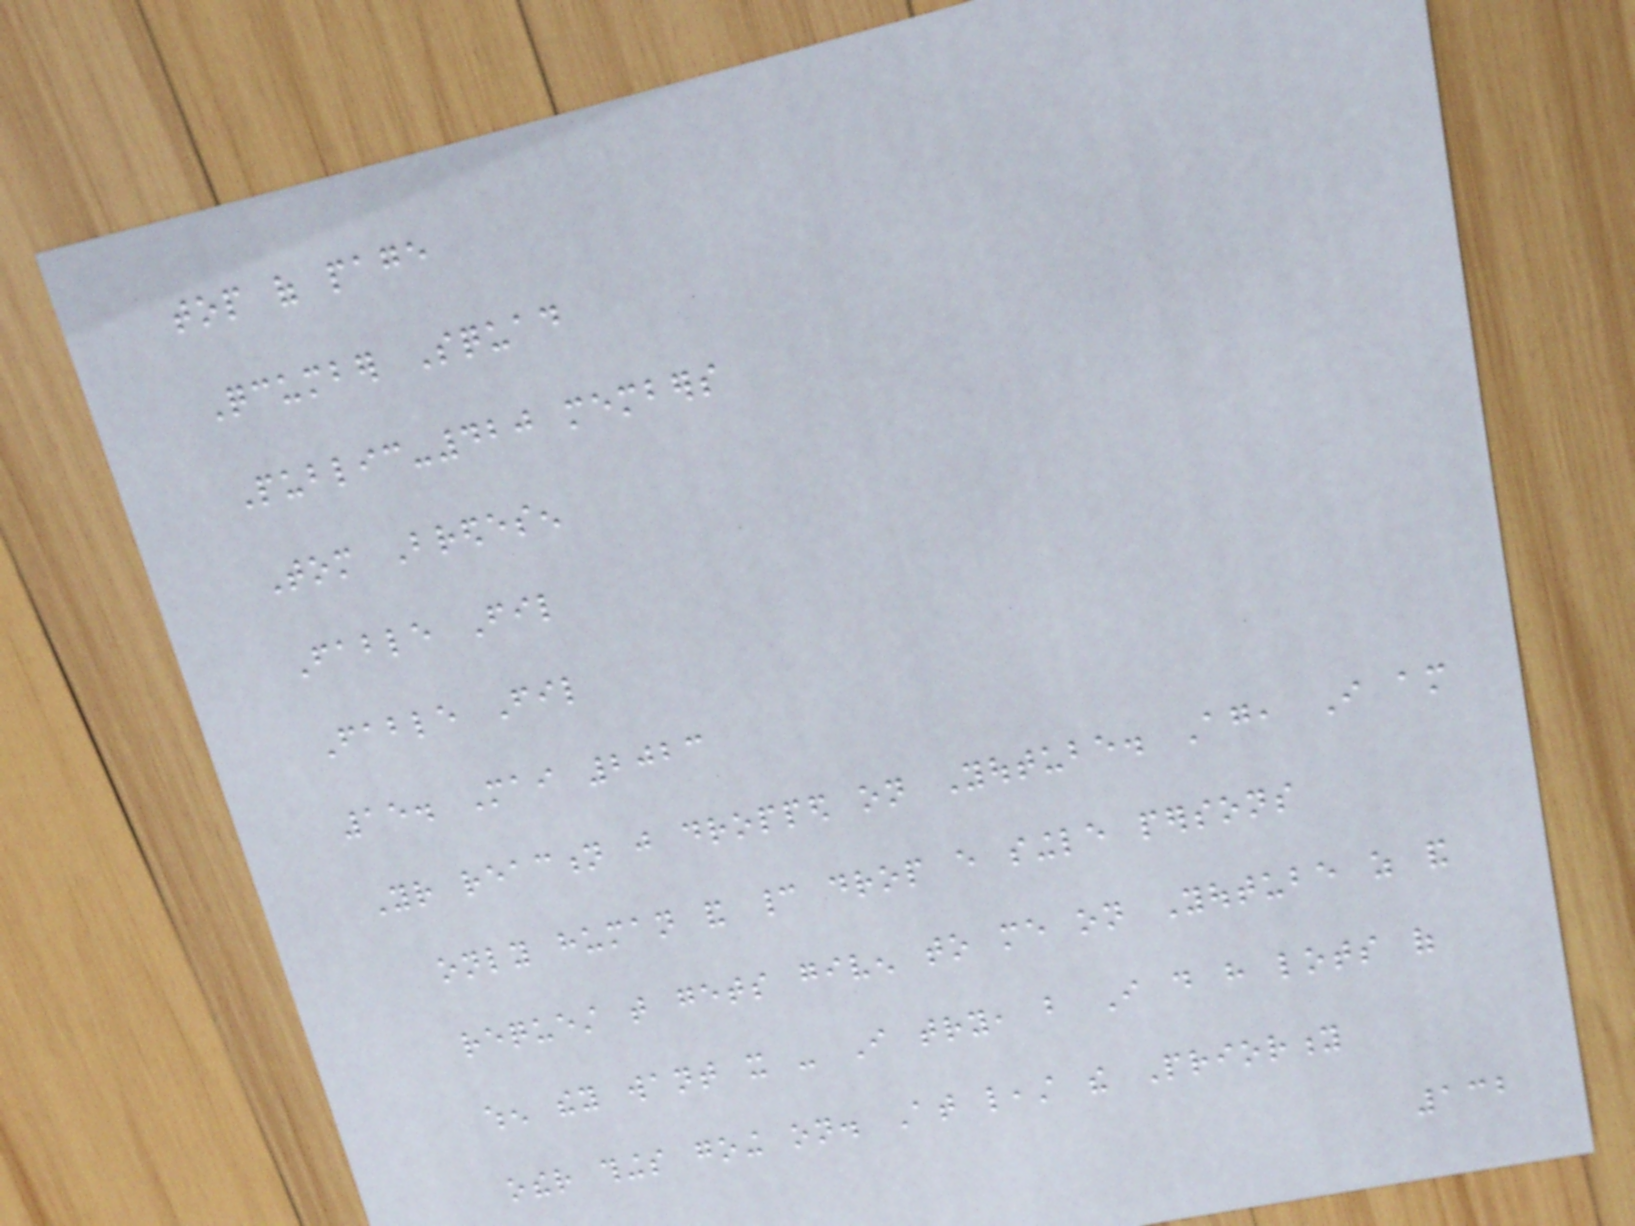top of page
Qcumber Squad
Public-420 members
Tom Bredesen
Fable Fil
Fable Fil
15. Mai 2023
Your reaction just dropped on Youtube. Again, I am
only human and cannot drop every single persons
request that gets given to me on Youtube as and
when they want it - I try, but I do have lots of
other things going on. At least the Priority
132
